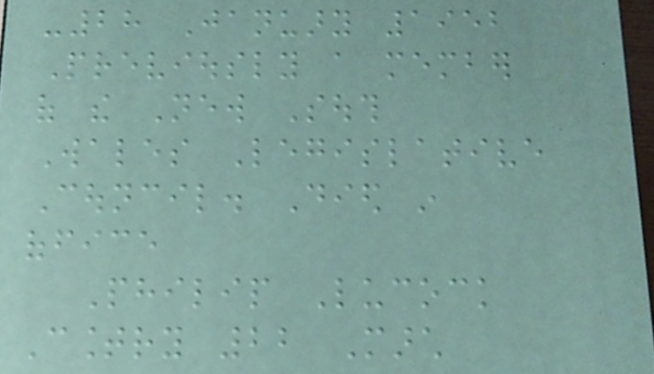-28 January 1952
Previously a member
of the New South
Wales Legislative
Council. Died in
office
Philip Lucock
Country 22 March
